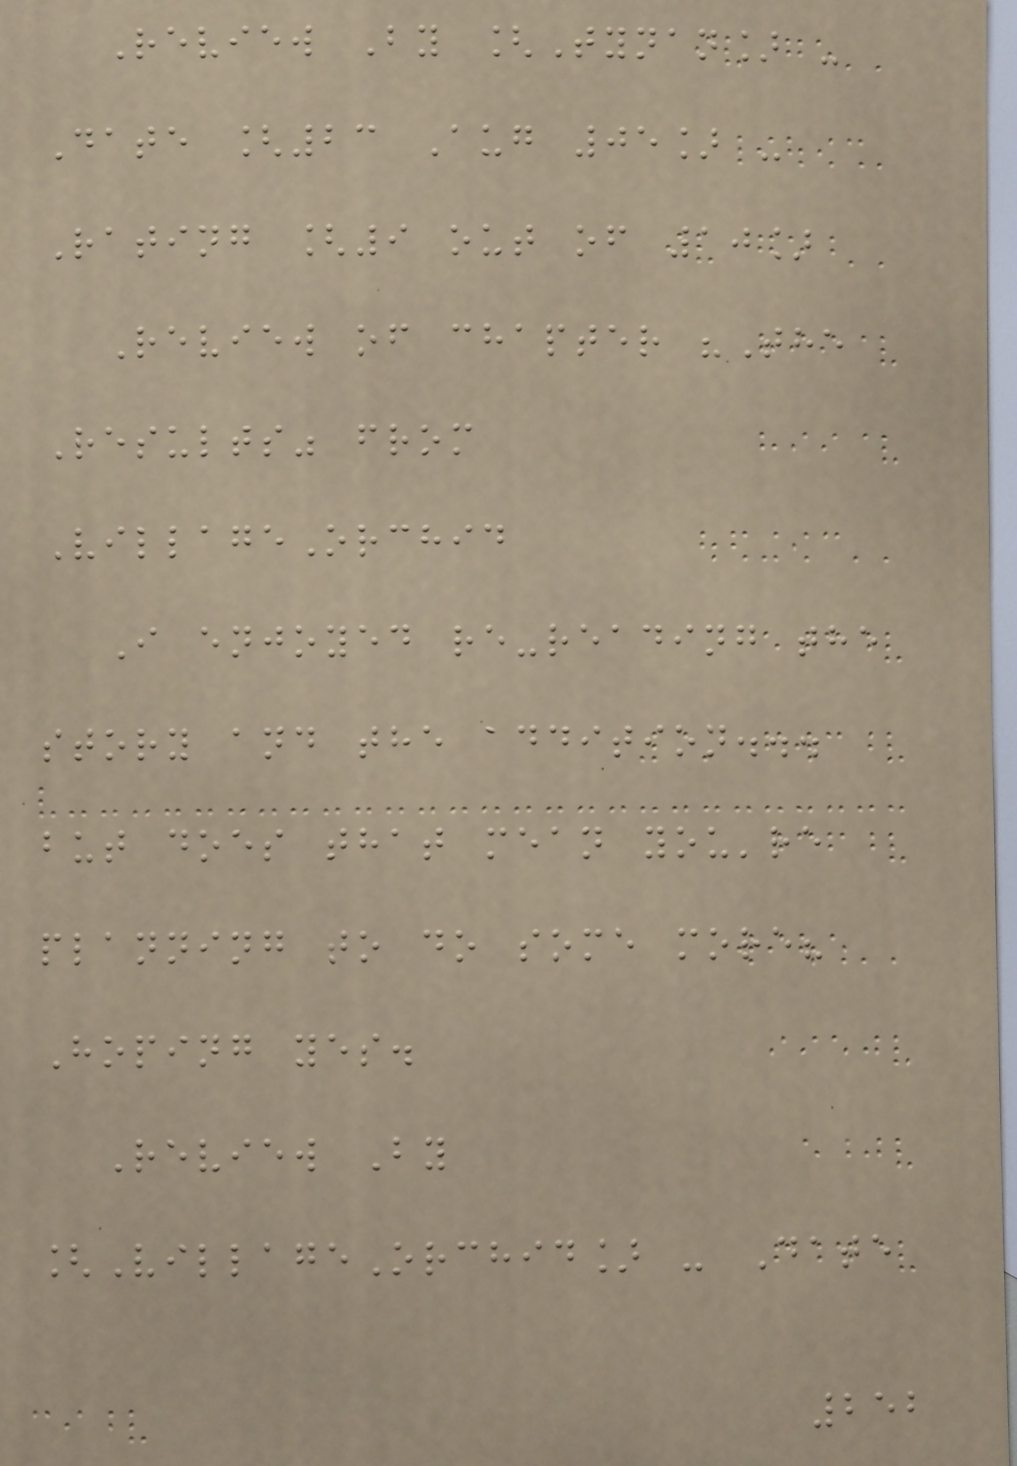Review By [Tynan] -
Date [23 Aug 05] -
Rating [9 out of 10]
Review of chapter "The
Results" from
VillageOrchid
I enjoyed re-reading the
story and the addition...
but does that mean you're
planning to do some more?
Hoping yes.
Review By
[VillageOrchid] - Date
252
